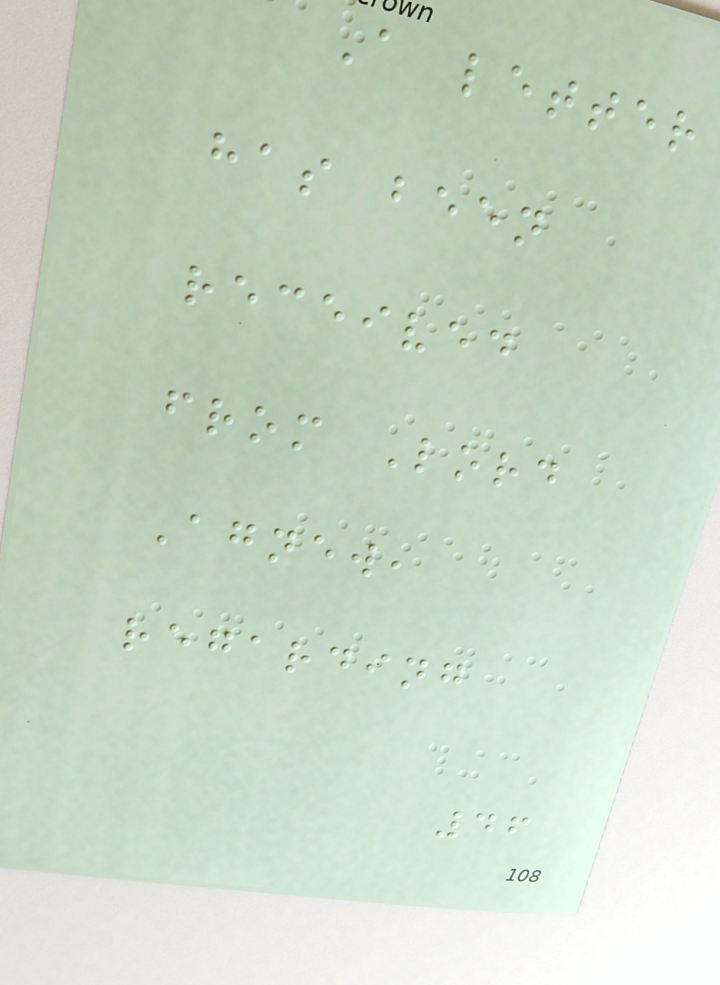A letter
has been
received
from Lord
Agnew,
regarding
46
